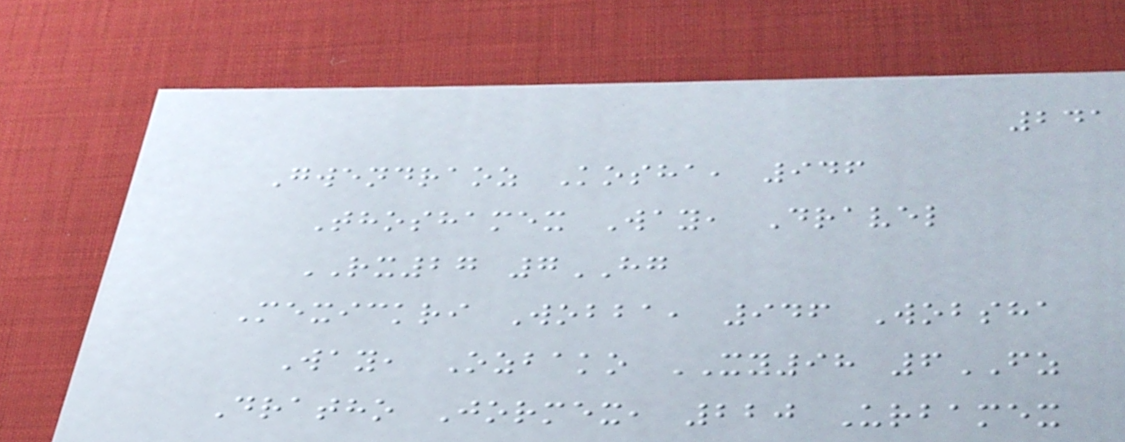241
Gwendraoz Kosha, 946
Thoshamex Way, Dravel
RX27 7HG
Mexickri Wobba, 946 Wobsha
Way, Ozbako XY98 6FZ
Dratho Jormex, 220 Urbamex
